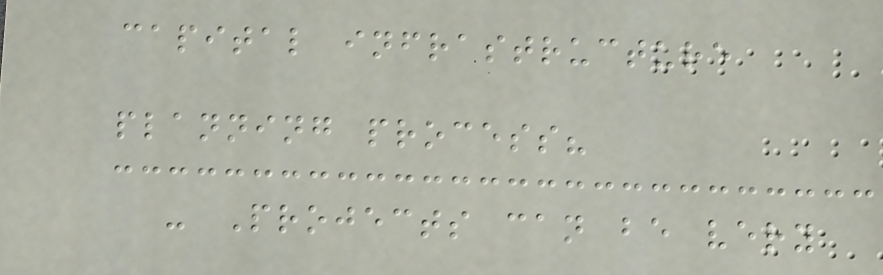capital infrastructure
planning process?
- Projects can be very
